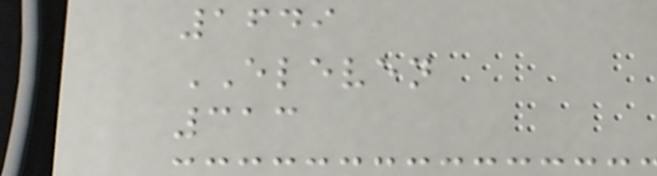1649
ELEVEN
313
